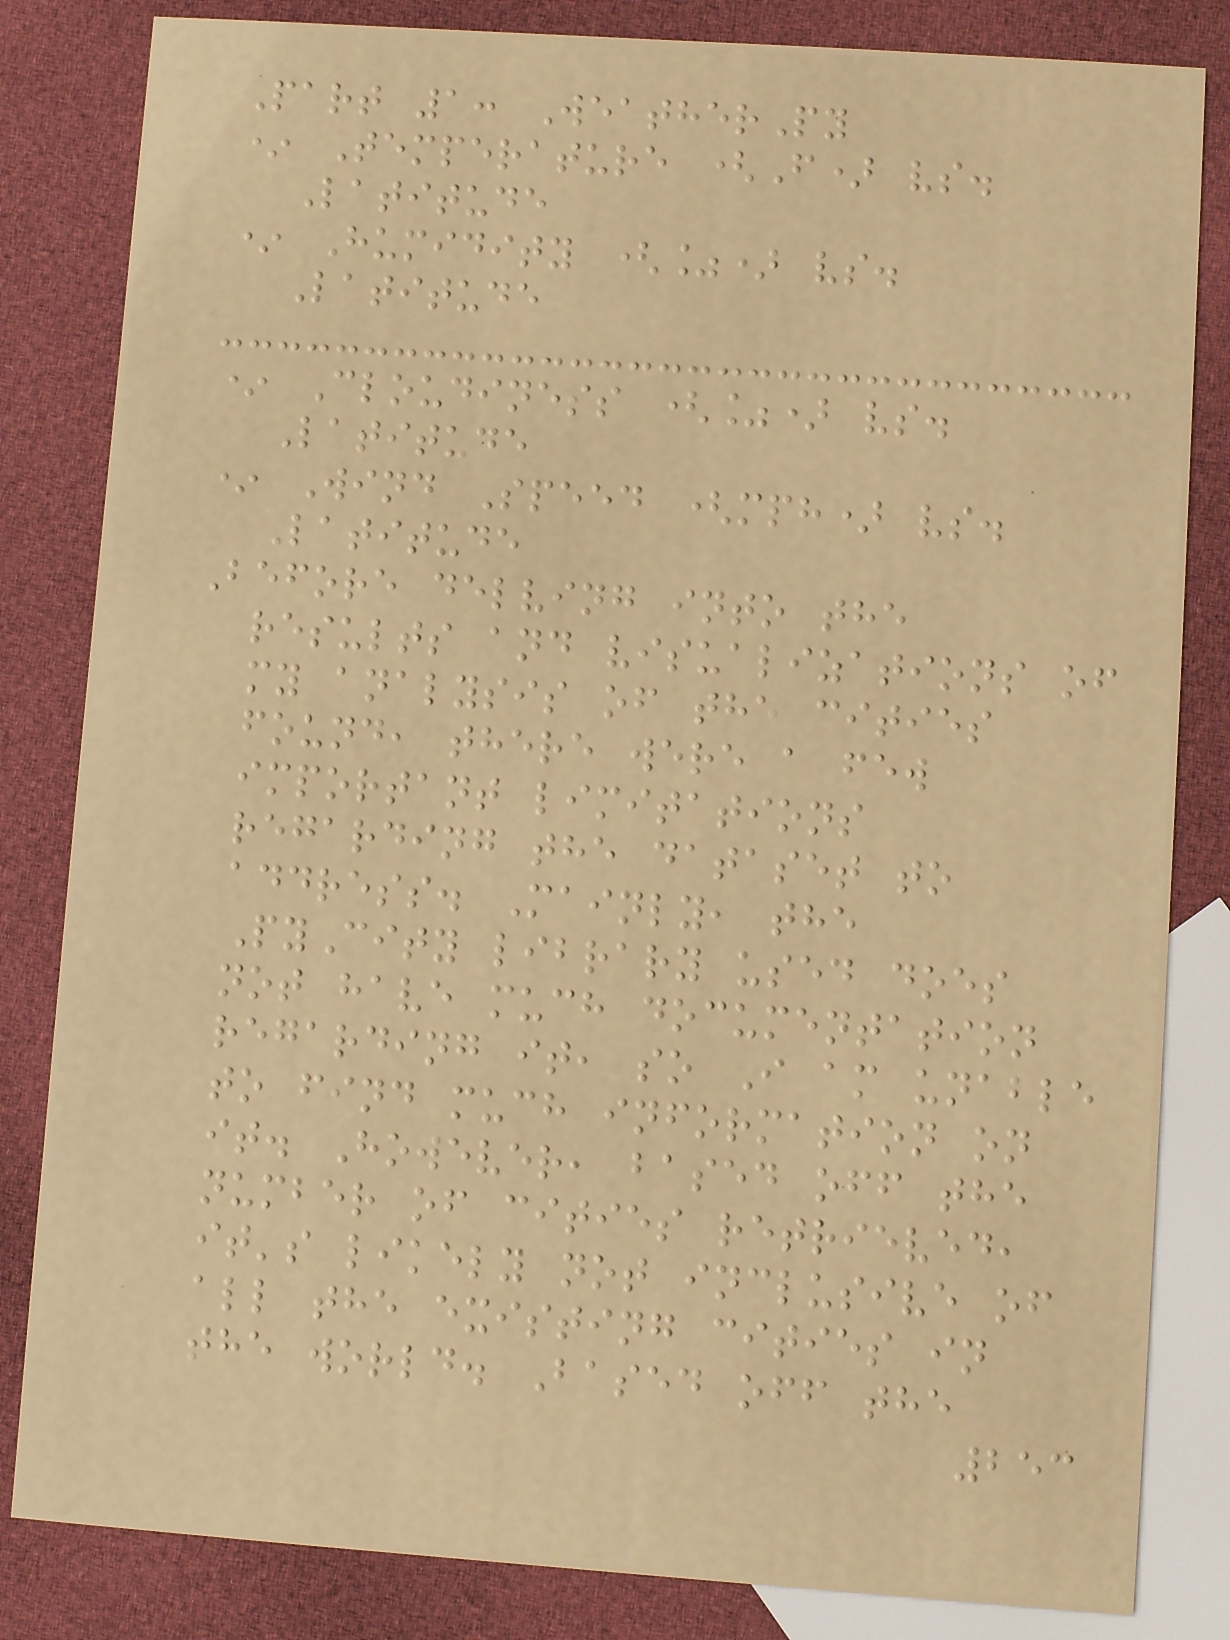Part 1: WeatherPy
* Temperature (F) vs.
Latitude
* Humidity (%) vs.
Latitude
* Cloudiness (%) vs.
Latitude
* Wind Speed (mph) vs.
Latitude
Before delving into the
results and visualizations of
my analysis of the cities
found, there were a few
important limitations
regarding the dataset to
address. Mainly, the
PyCity library used does
not have much documentation
regarding it, so I am unable
to find much information on
it. However, based off the
number of cities retrieved,
it's likely not inclusive of
all the existing cities in
the world. Based off the
253
